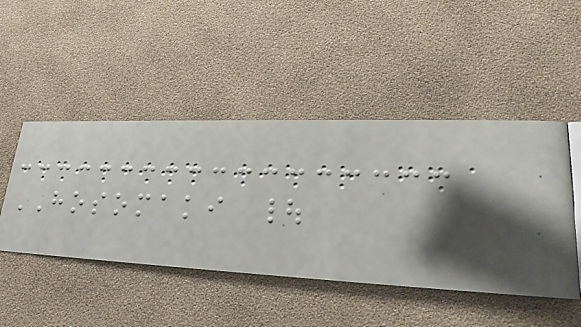HOSOMAKI |
